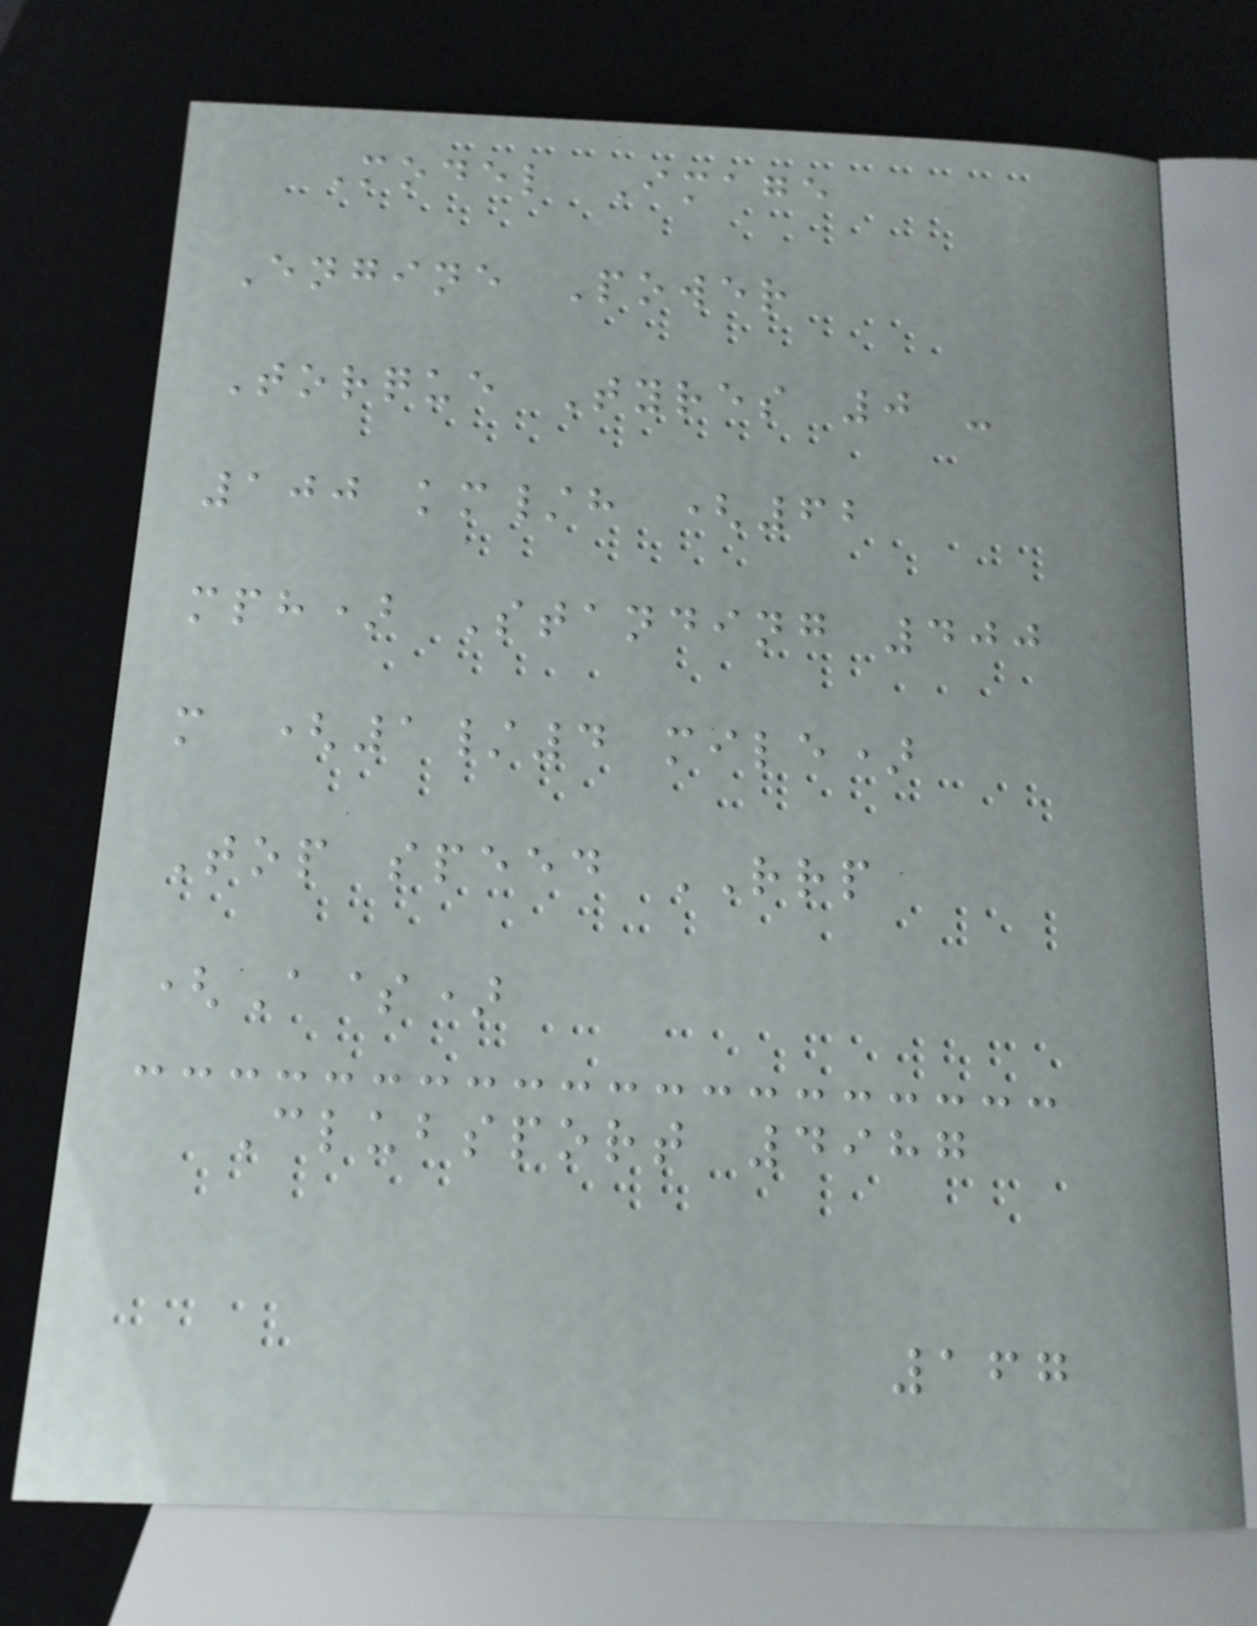Model Image
Engine Power
Torque Tyres 0 -
100 km/h (62
mph) Standing 400
m (1/4 mile)
Top speed RRP
(A$)
Clubsport 4987
167
